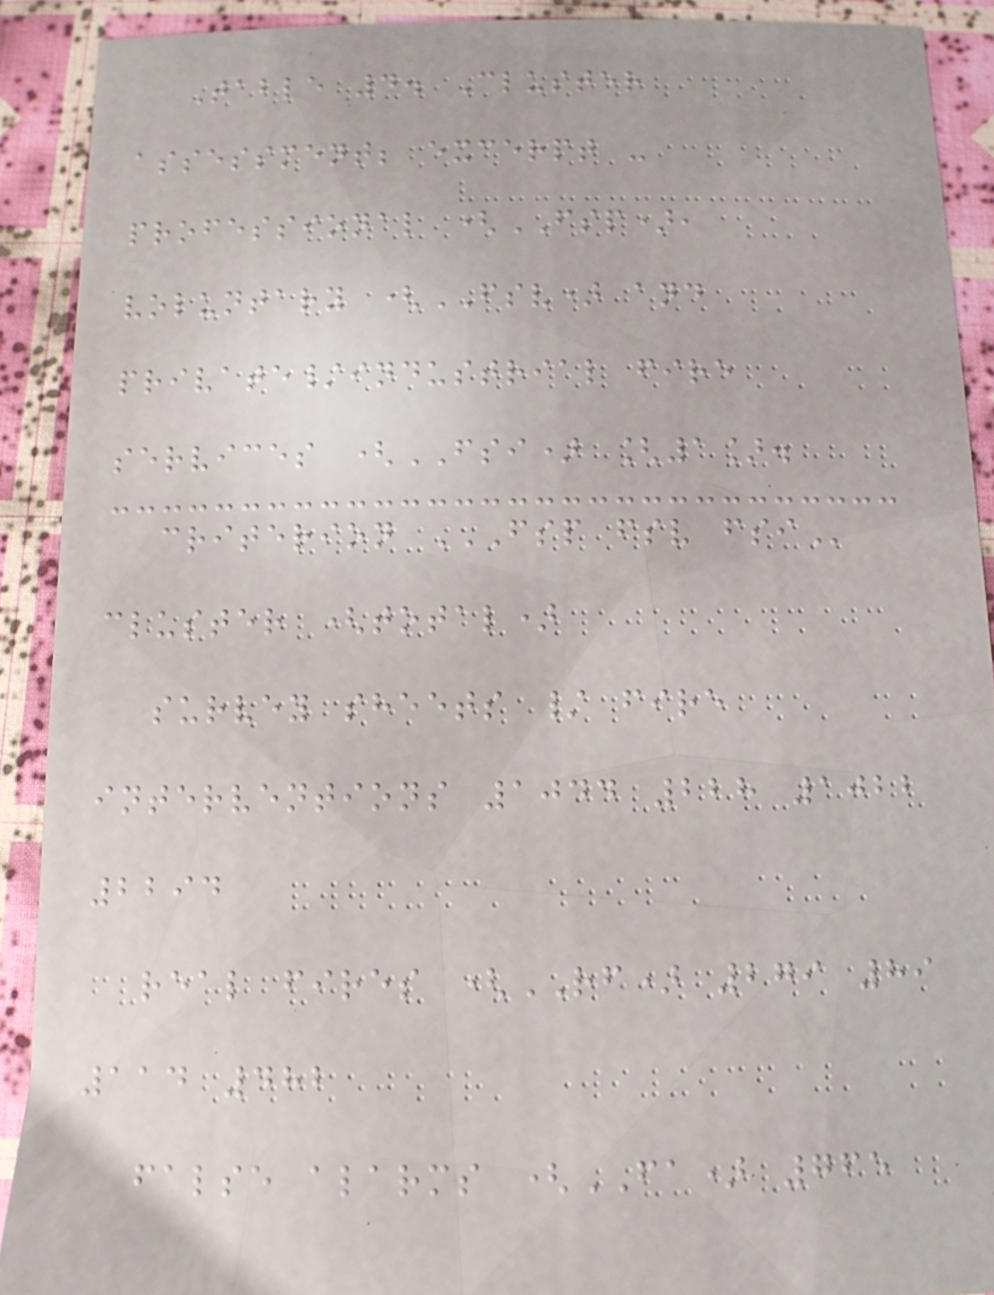Table 4. Cluster
assessment; excerpt -
professional (FSP),
voluntary (FSV) and
private/industrial fire
services (FSI) [1].
criterion FSP FSV FSI
cluster (total)
survey sheets / fire
interventions 1044 228 1022
2294
real fires (RF) 279 89
114 482
false alarms (FA) 765
